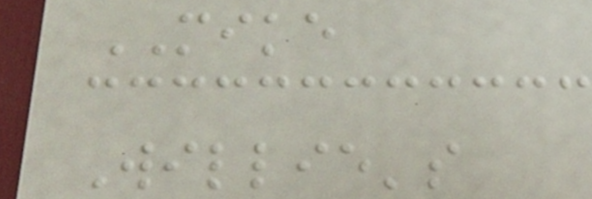MIKE
Willie's
